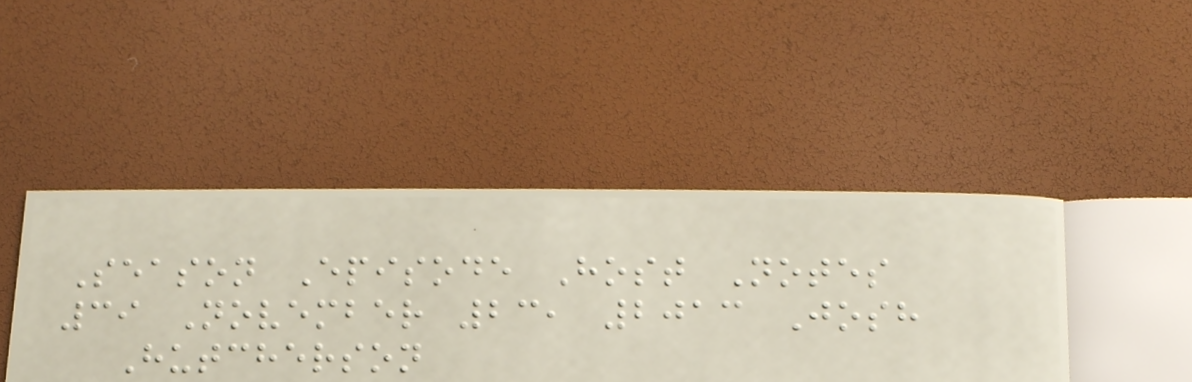Season Episode Host Notes
39 November 23, 2013 Josh
Hutcherson
